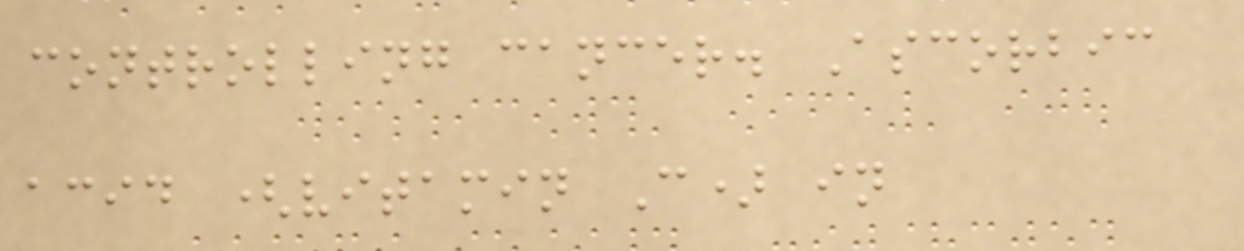controlling cancer. Ascorbic
acid (vitamin C) in
